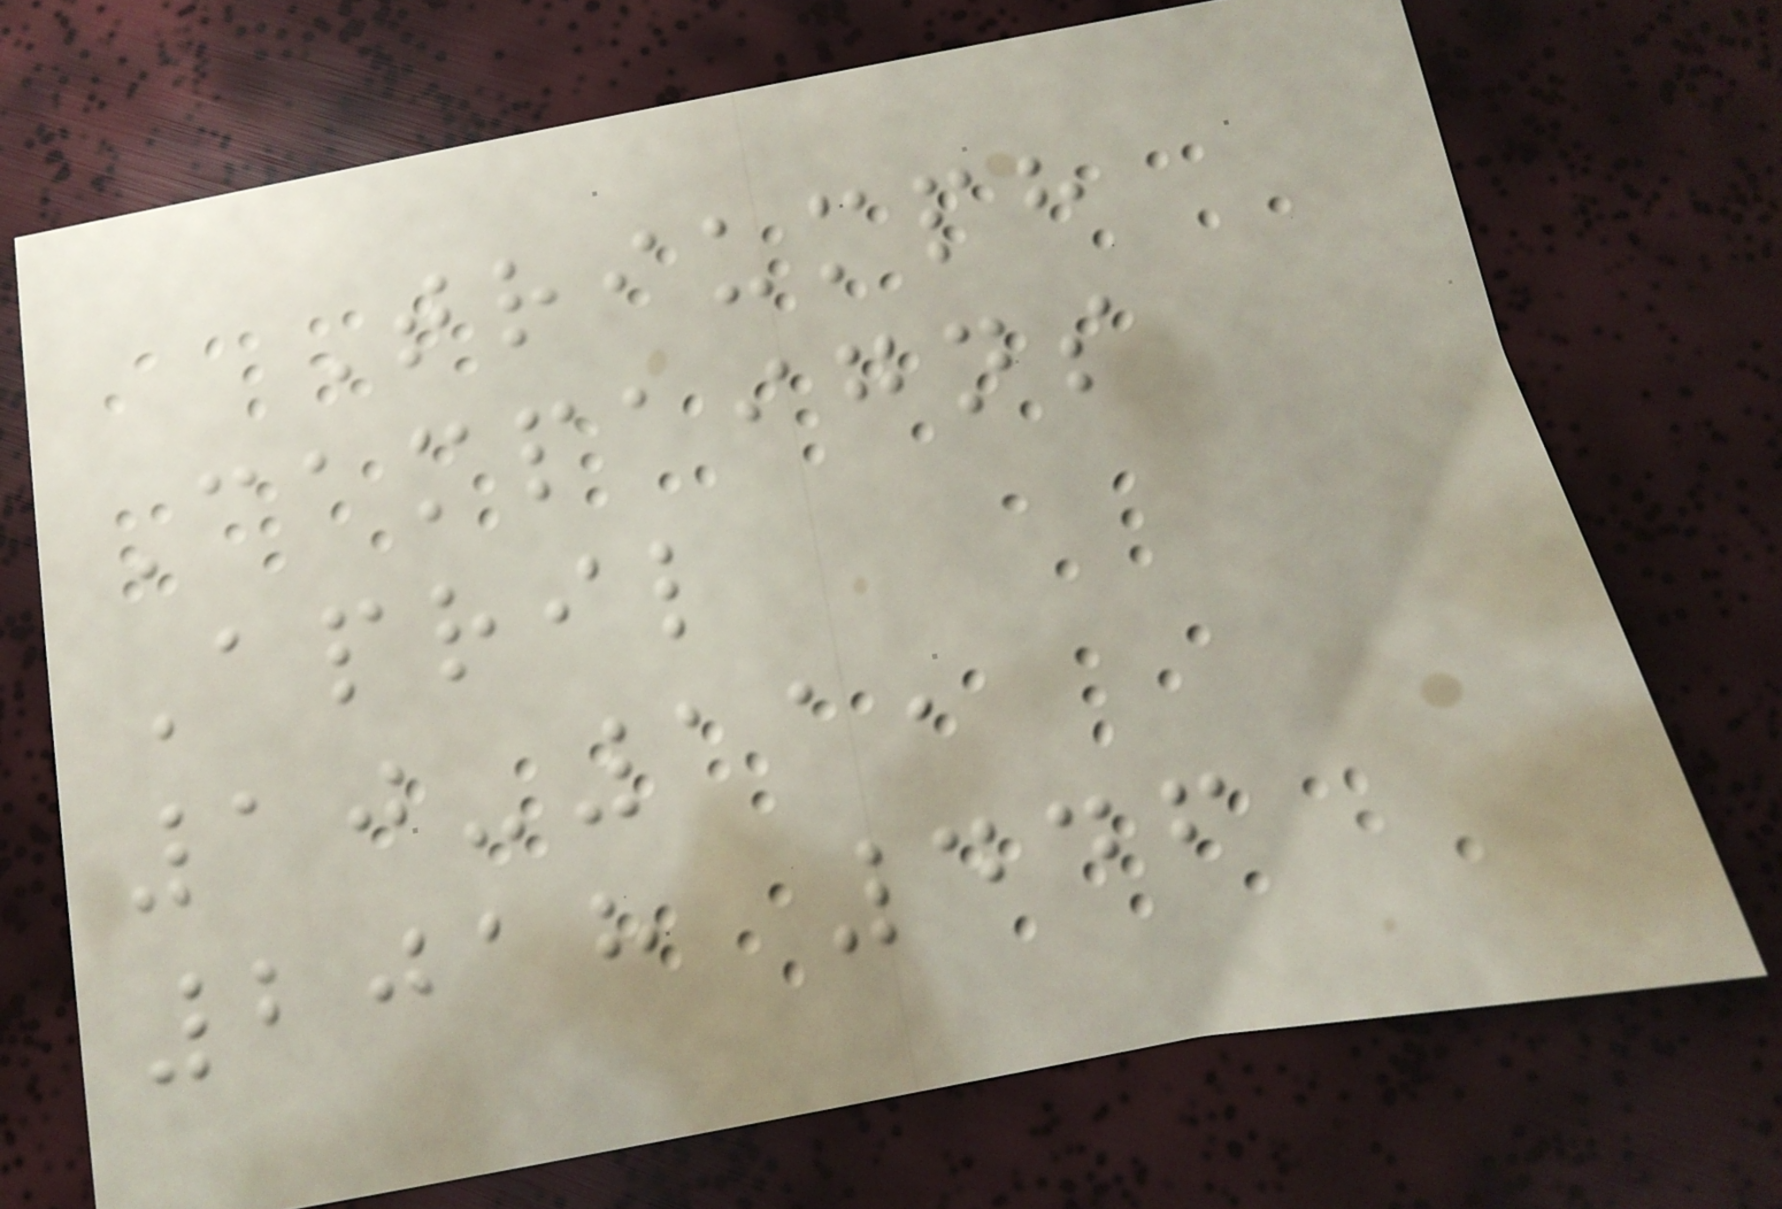Triumph
Campaigns
April
10-11,
2018 446
